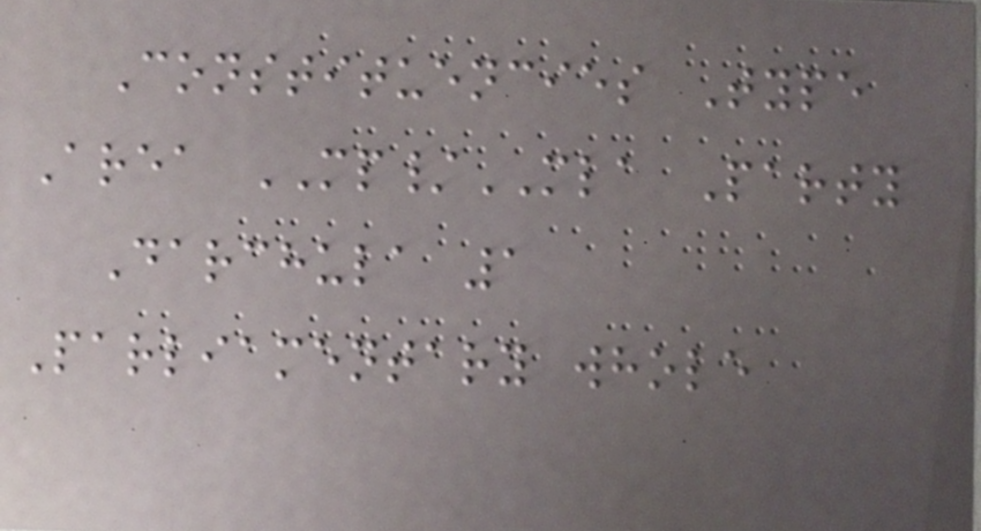Constituencies Type
Area MP/MLA Party
Darchula 1
Parliamentary whole
